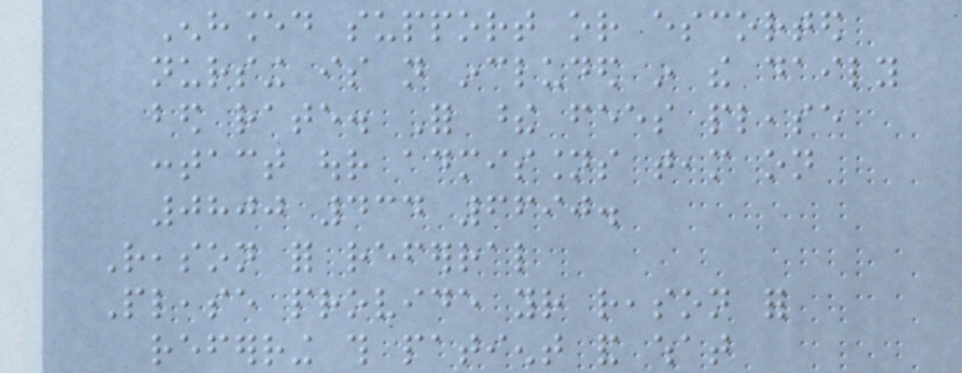Enhanced support or escorted
nursing is not included in the daily
bed rate. For these fees please
contact our admissions team on
0800 434 6690.
Reason for referral
Please provide your reason for
referring this patient and what
